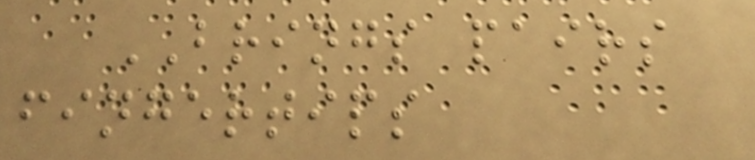BRINGS pairs
fingertips
